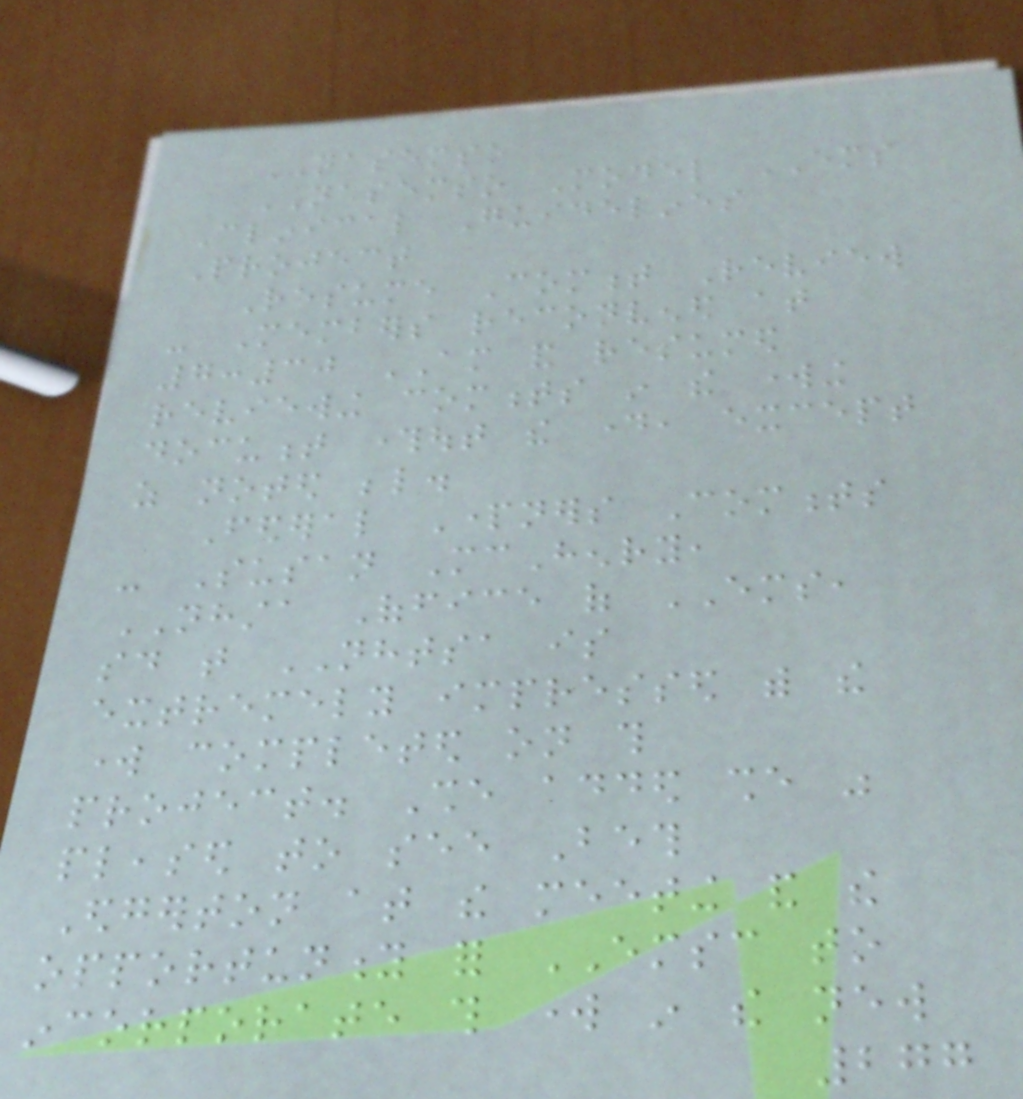NASEMSO
NASEMSO Model EMS
Clinical Guidelines
Project
Resume Comment Review
- Members reconvened at
7:30 AM and resumed
reviewing comments in the working
document throughout the day, except
as noted below.
Federal Partners Comments
- Susan McHenry,
NHSTA Office of EMS,
said that NHTSA is
extremely impressed with the
work completed on this
project. She added she was
pleased to see Beth
Edgerton at the meeting and the
opportunity for EMSC to
incorporate this work in the new
277
